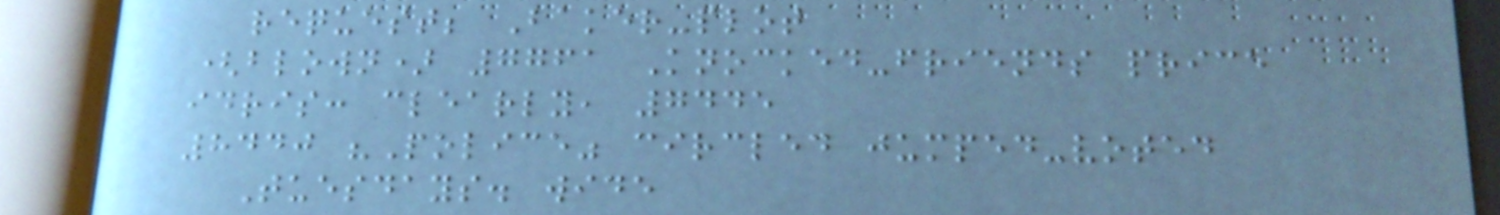request; Baker-plot
(blown) 7761 Knocked-friends price
idris: clearly, 7445
8440 "Police" circled jumped-voted
Tuesdays. wide
